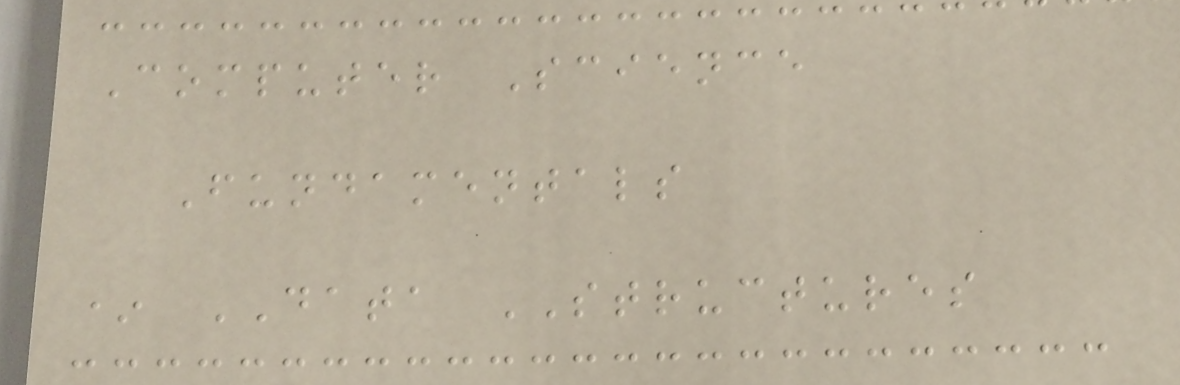Computer Science
Fundamentals
* DATA STRUCTURES
